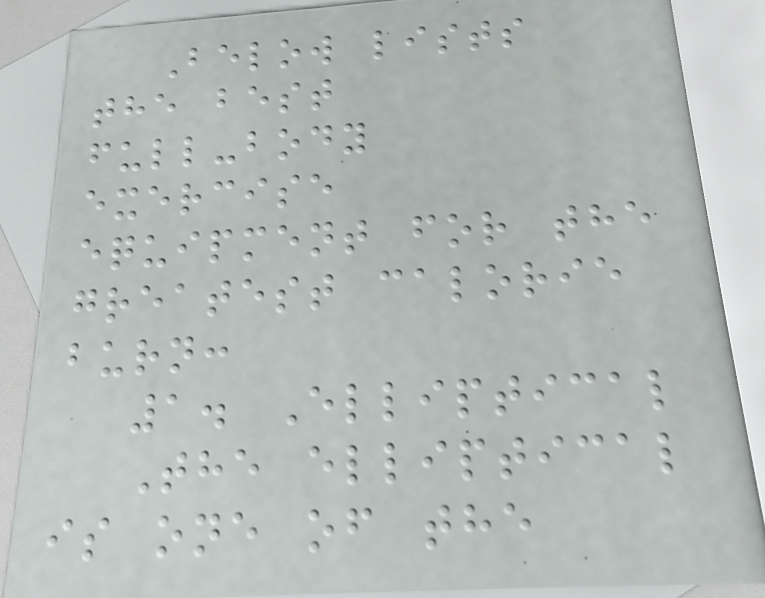Below lists
the best
full-body
exercise
equipment for the
greatest calorie
burn:
1. Elliptical
The elliptical
is one of the
